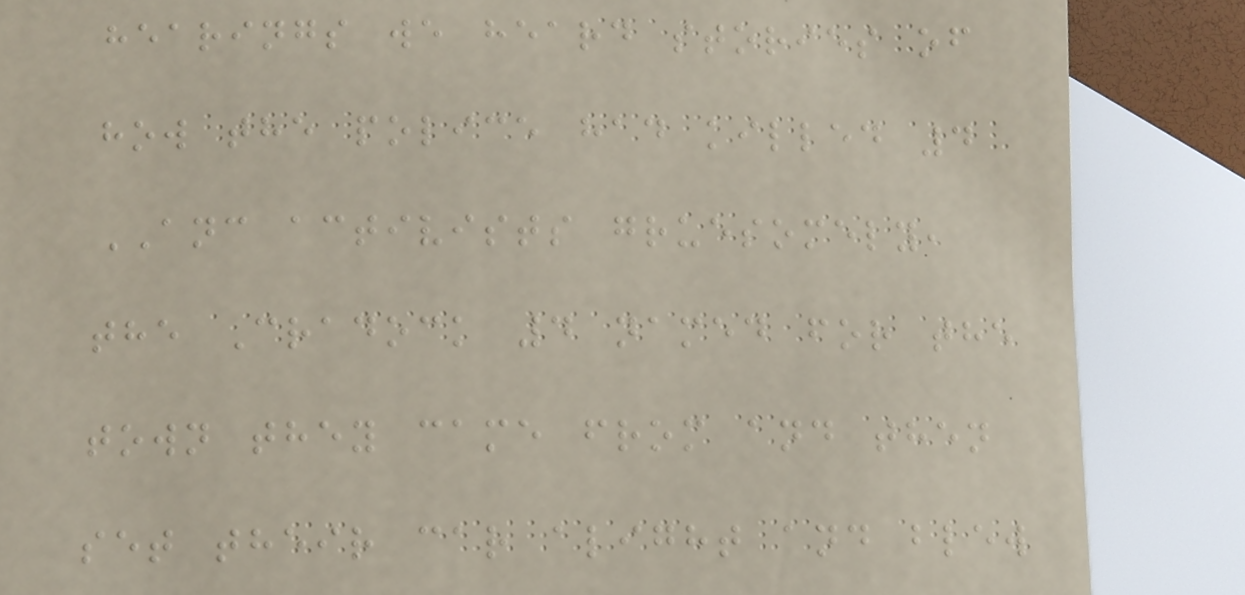hearings we heard stories of
how the police had killed 4
ANC activists gruesomely,
the Cradock 4 named for the
town they came from and then
set their car alight and blew
